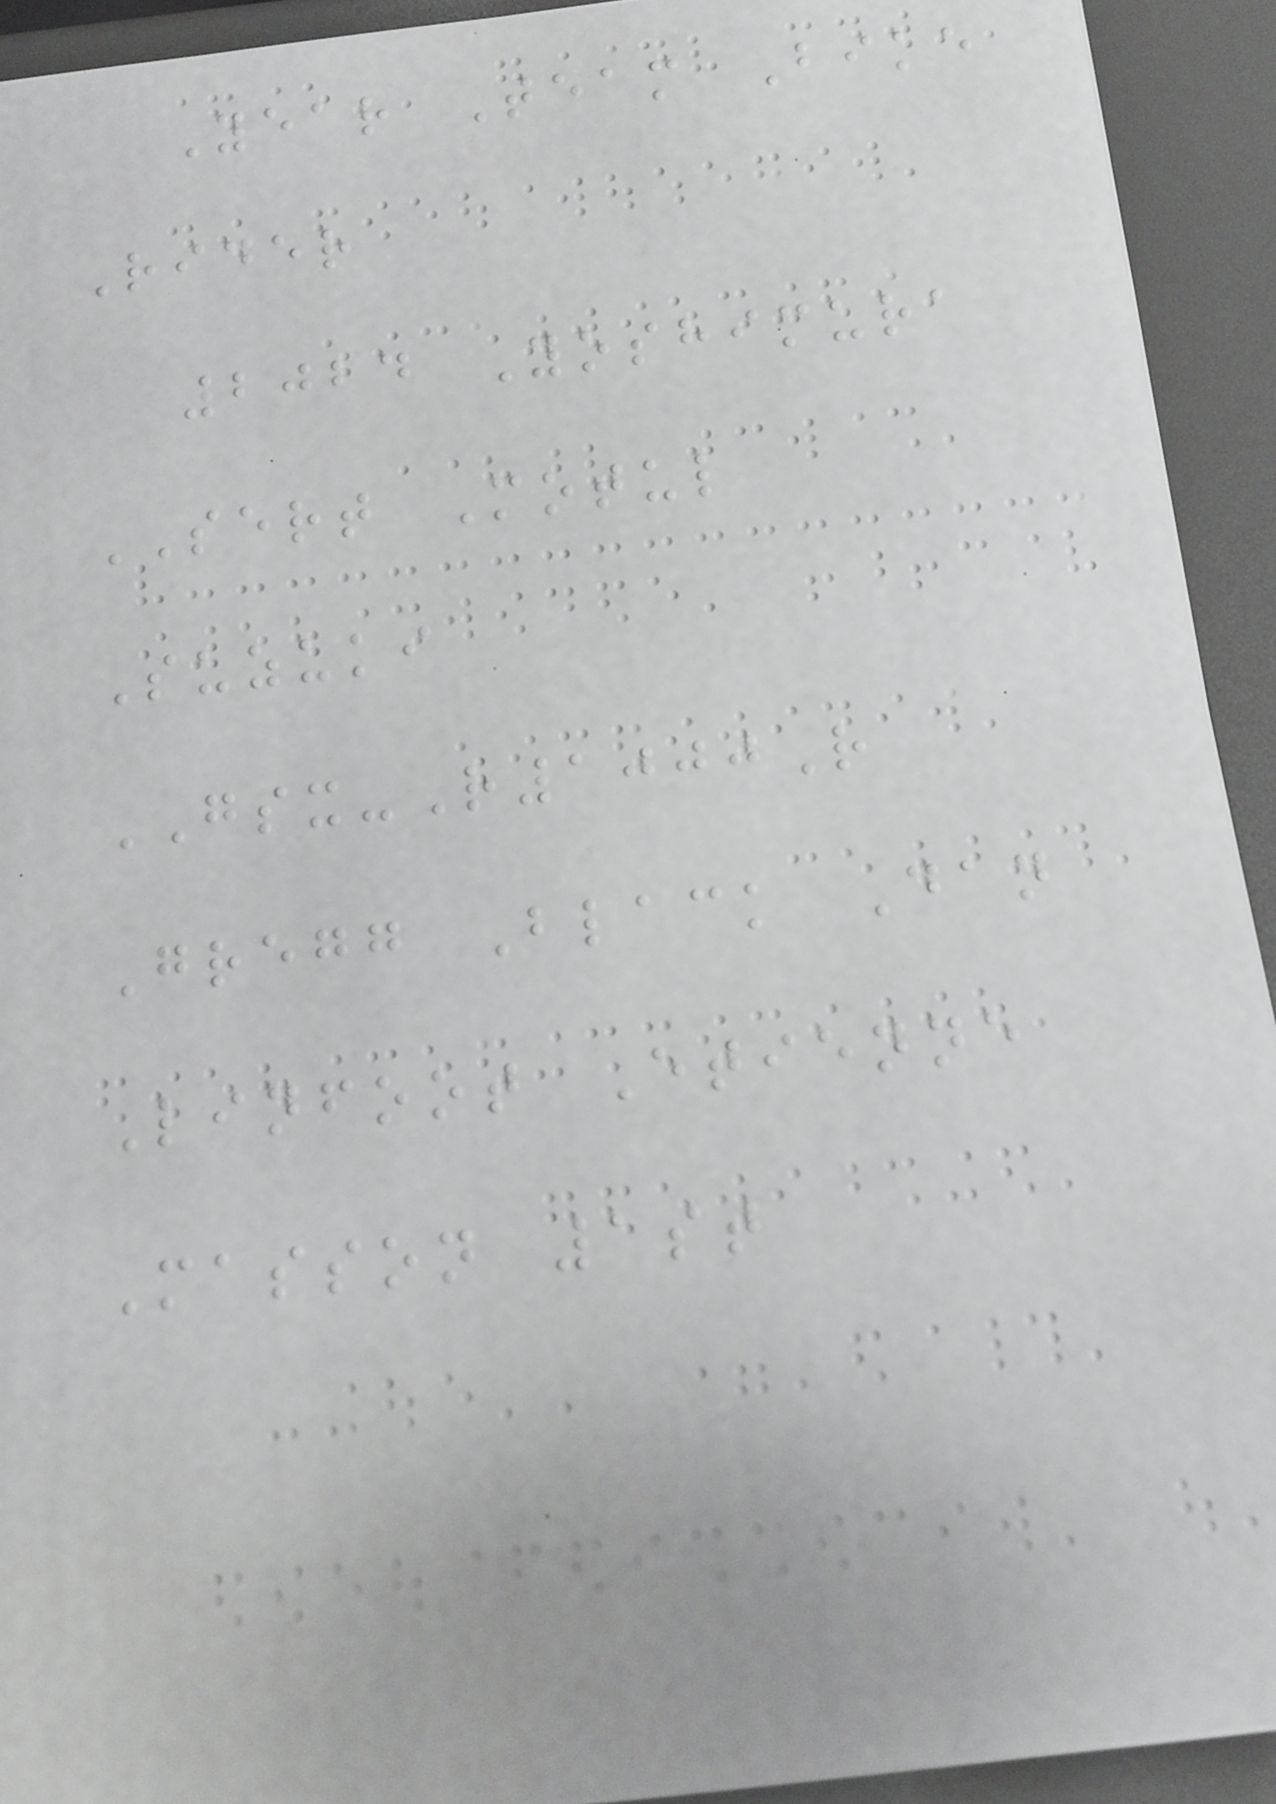Year Team Bike
Rider
2024 Yoshimura
SERT Motul
Suzuki
GSX-R1000R
Gregg Black Dan
Linfoot Etienne
Masson 1st
